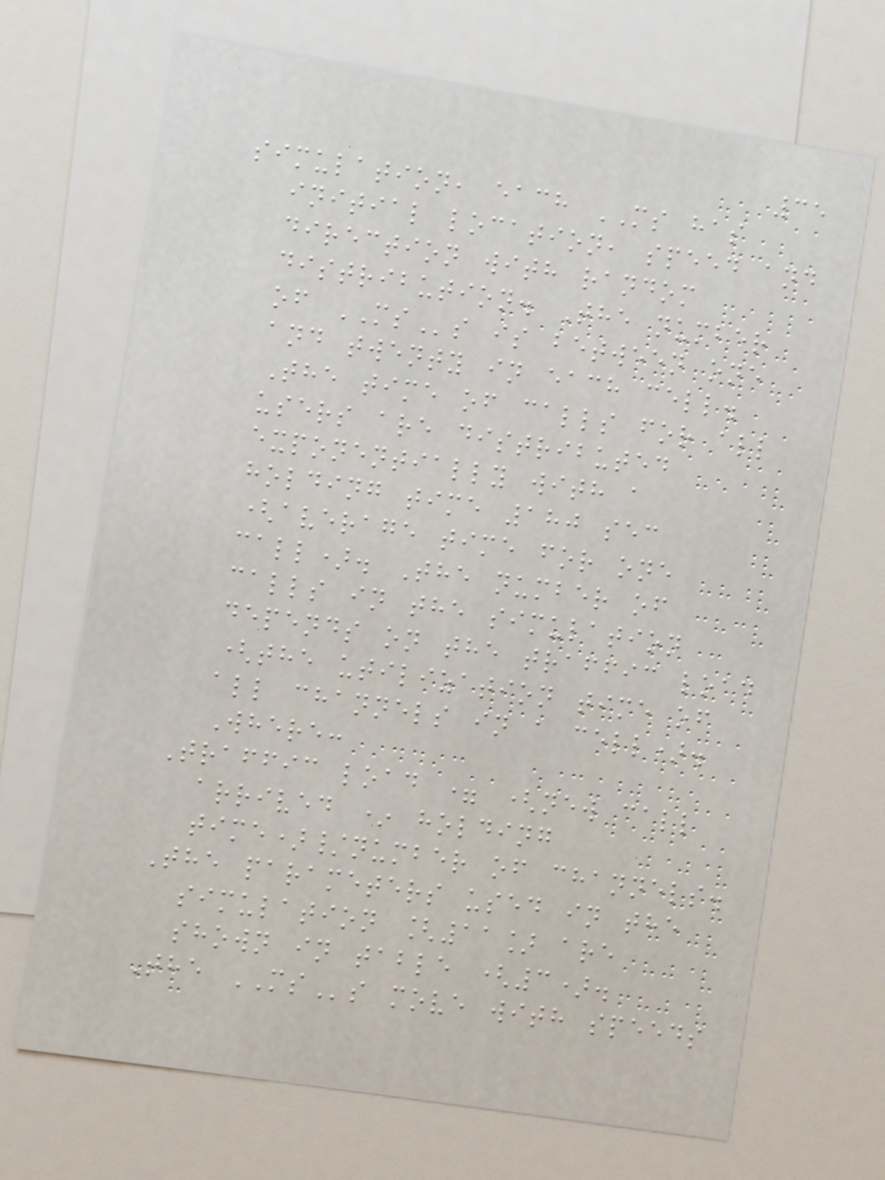35
simulation, each MS has
initial location, speed and
direction with random
distribution. The number
of MSs is between one
and twenty in each cell.
The time of calls for all
users are distributed
exponentially with a
holding time 180 sec
(average time for one
call). The number of
calls in the simulation
depends on the traffic load
(the utilization time of
all channels in a cell).
Where:
Traffic load = (new call
arrived * holding
time)/number of channels.
The parameters used in the
simulation [11] are
shown in table (3).
The MSs move with speeds
